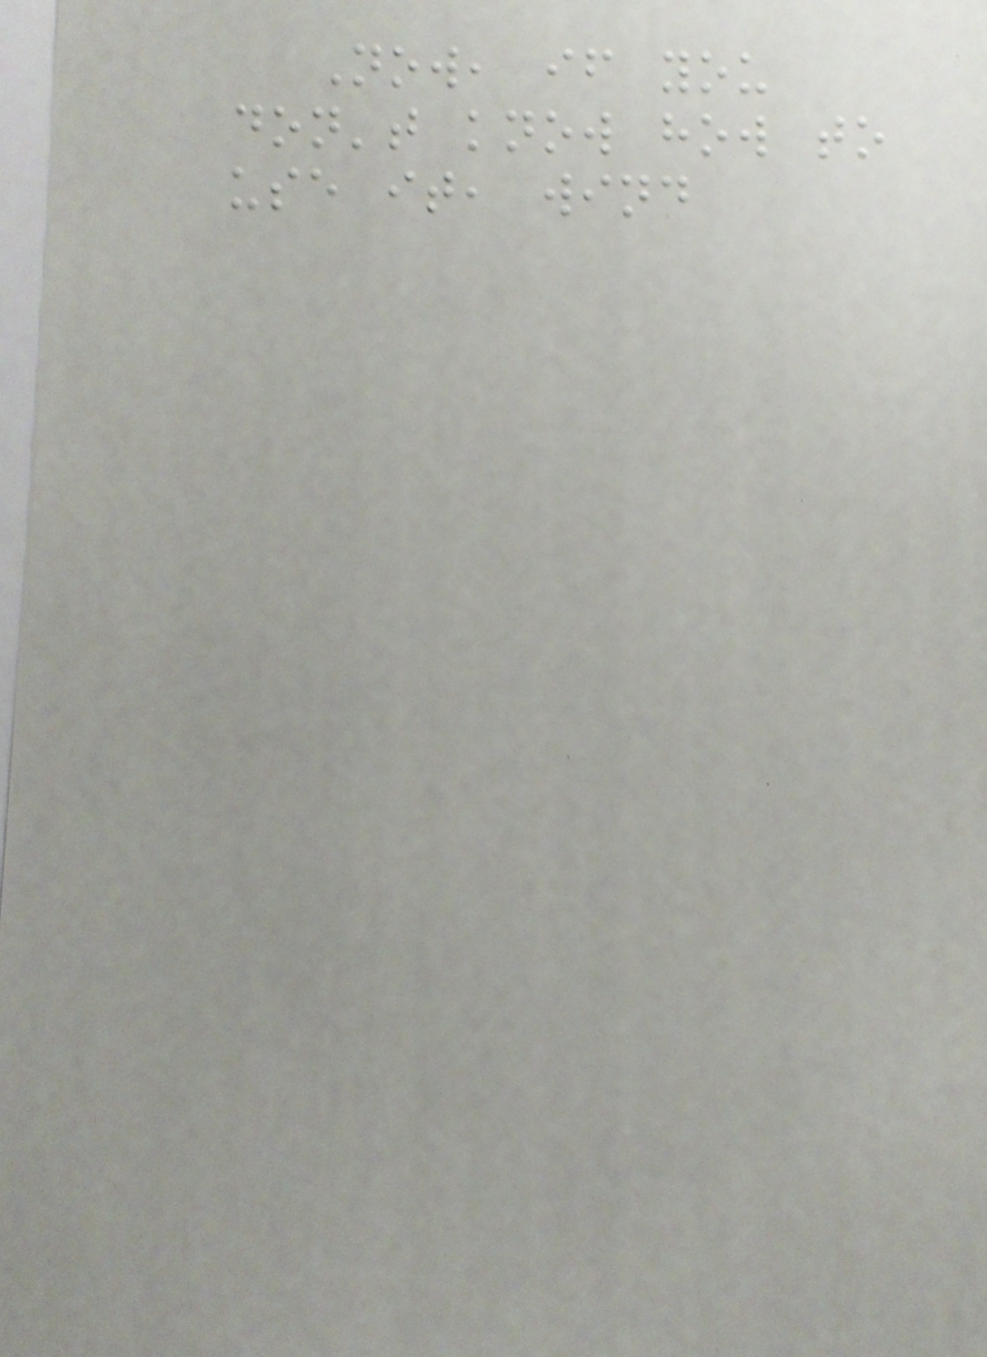Now, if you
don't know how to
use it, wind
